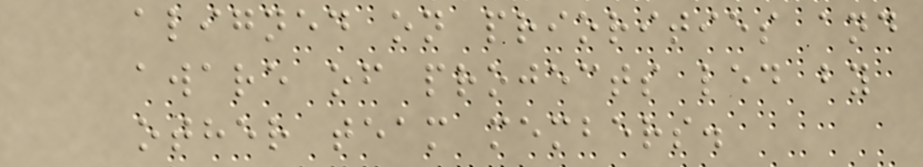aligned on priorities and
aware of projects led by
other team members.
